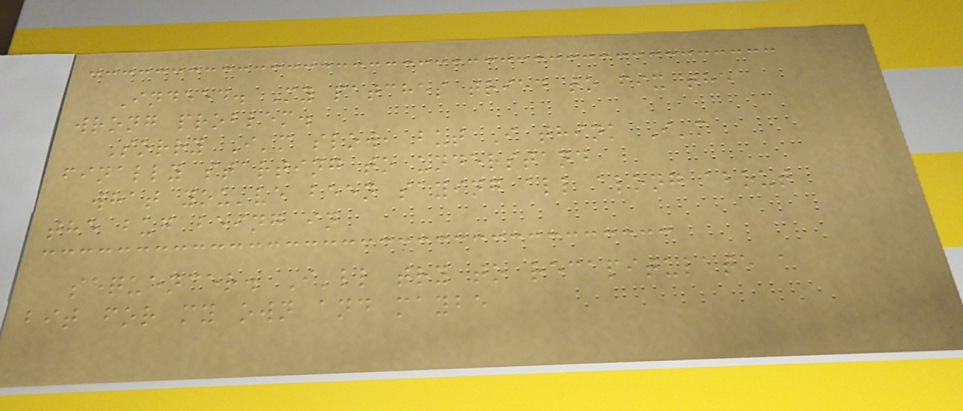Indeed. My patches tried to fix the
wrong problem.
Sorry I'm slow, but I think I'm
finally starting to understand
what you've been saying all along about
the bug being in
sequencer. I'll try to recapitulate a
bit for my own and maybe
